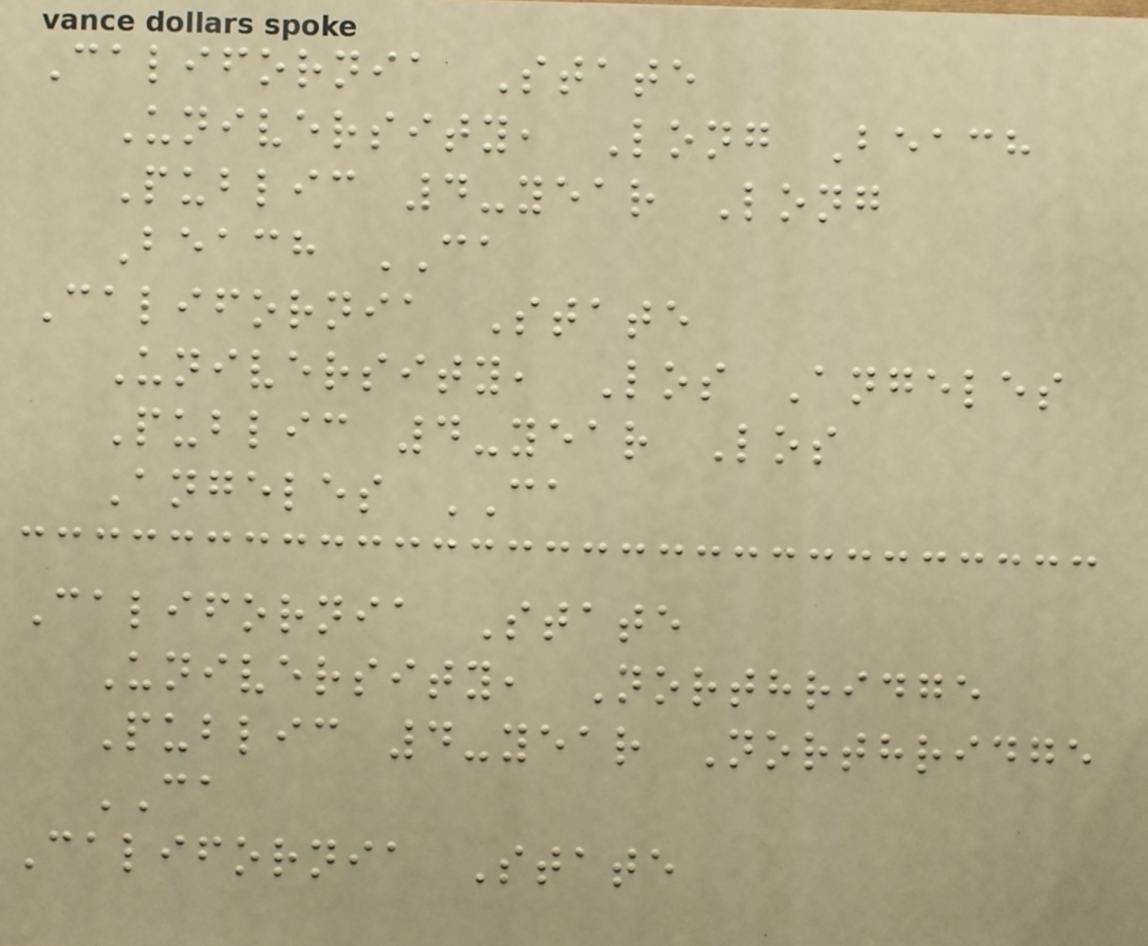California State
University, Long Beach
Public 4-year Long
Beach CA
California State
University, Los Angeles
Public 4-year Los
Angeles CA
California State
University, Northridge
Public 4-year Northridge
CA
California State
